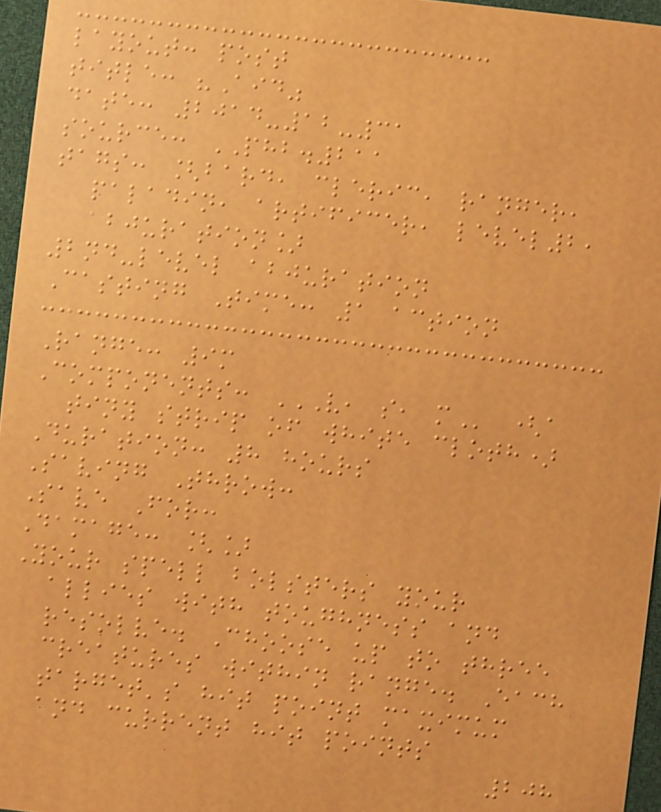layout: post
title: "Aid"
date: 2014-12-31
source: PHB.211
tags: [bard, cleric, ranger,
paladin, artificer, level2,
abjuration]
2nd-level abjuration
Casting Time: 1 action
Range: 9m
Components: V, S, M (a
tiny strip of white cloth)
Duration: 8 hours
Saving Throw:
Save For:
Damage: []
Your spell bolsters your
allies with toughness and
resolve. Choose up to three
creatures within range. Each
target's hit point maximum
and current hit points
208
